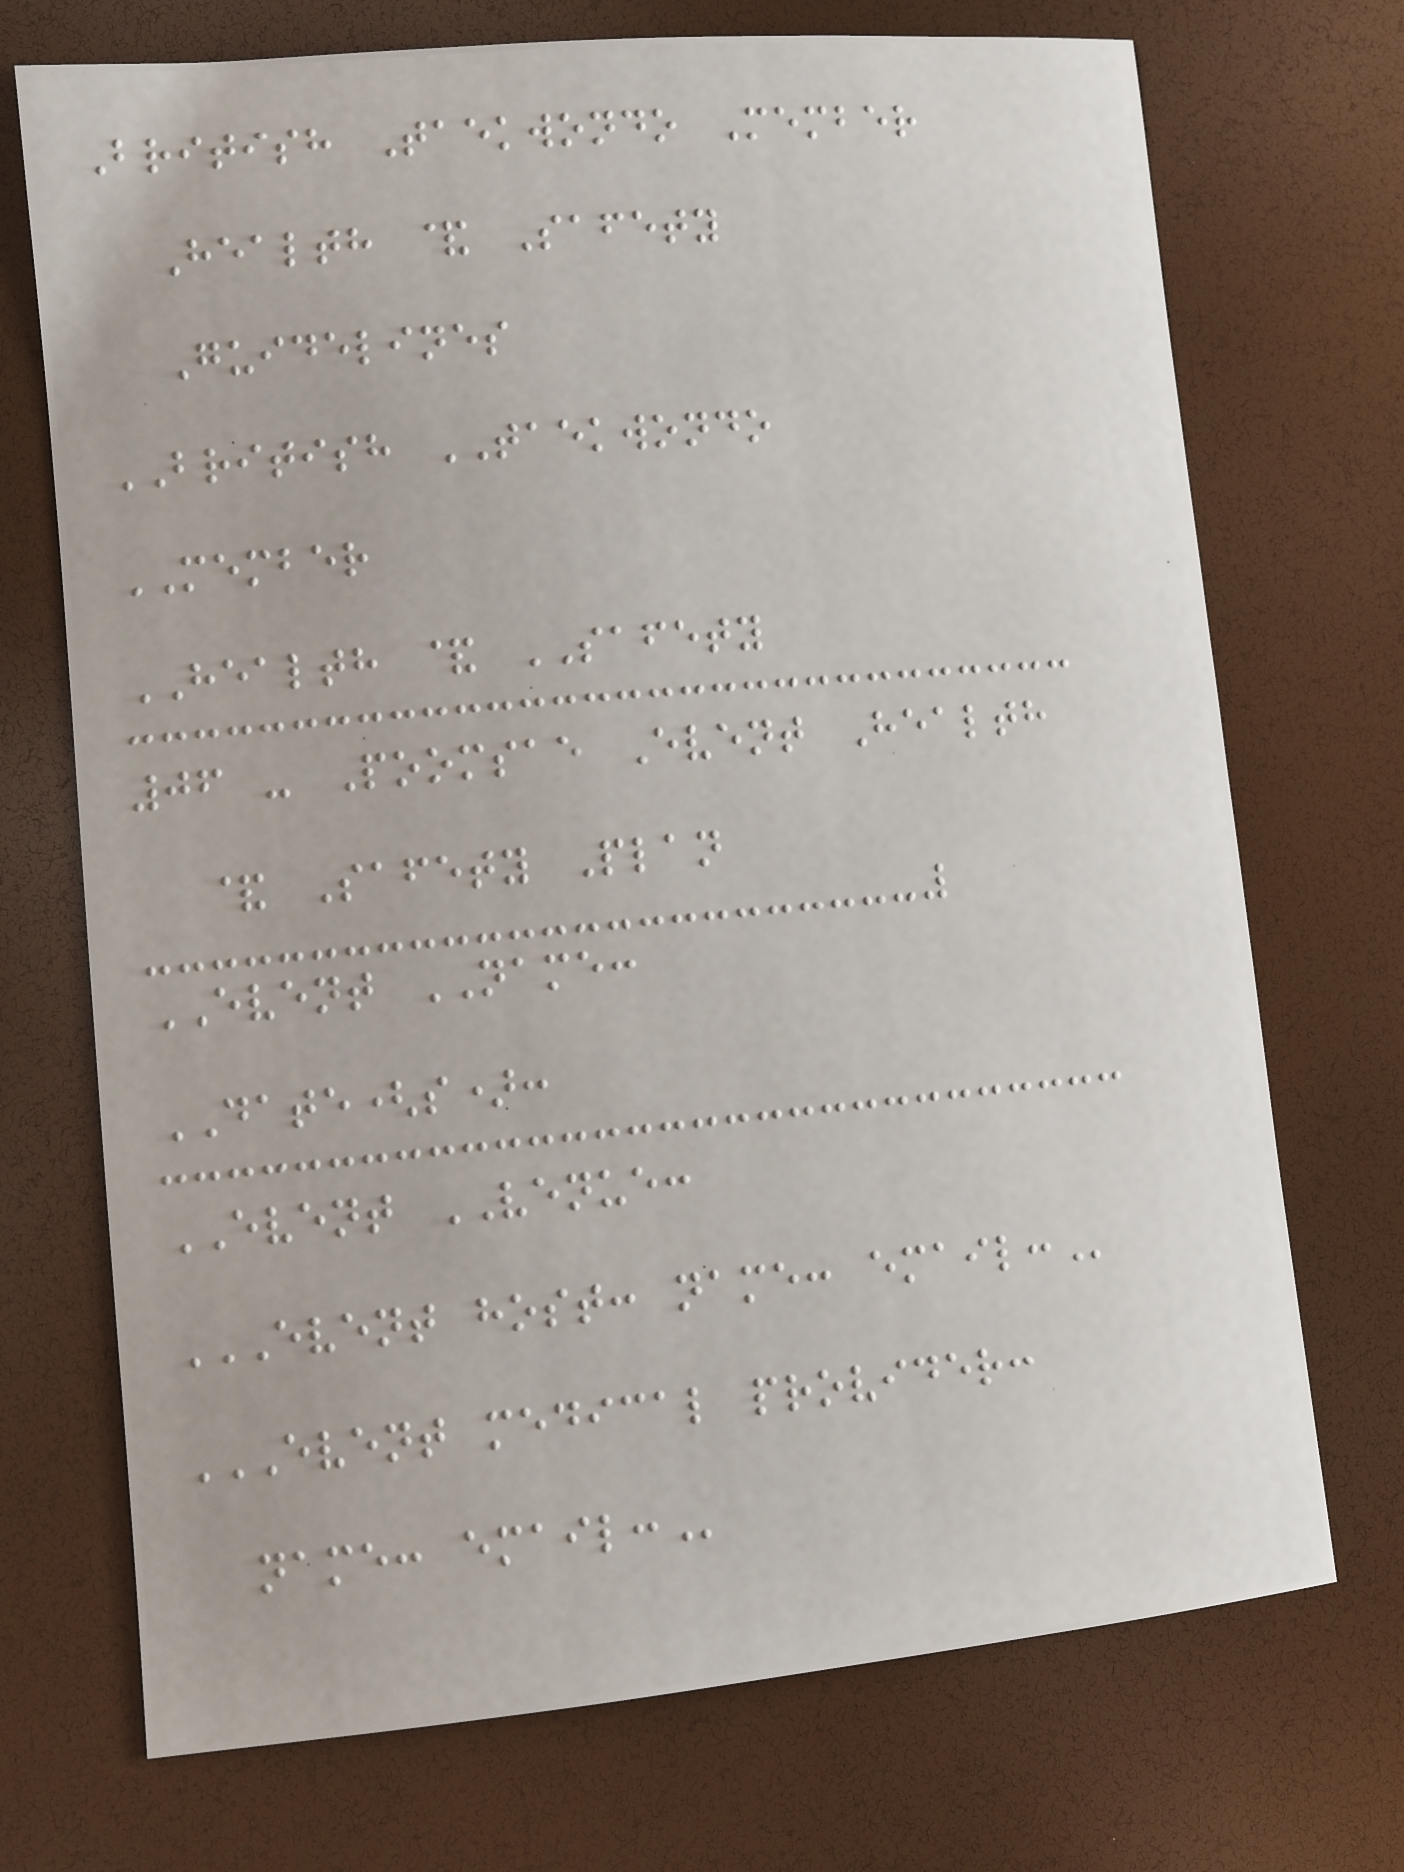British Taekwondo Member
Health & Safety
Guidelines
BRITISH TAEKWONDO
MEMBER
HEALTH & SAFETY
06 - Poomsae Event Health
& Safety Plan
EVENT NAME:
DATE(s):
EVENT VENUE:
EVENT HOST: NAME: EMAIL:
EVENT MEDICAL PROVIDER:
NAME: EMAIL:
